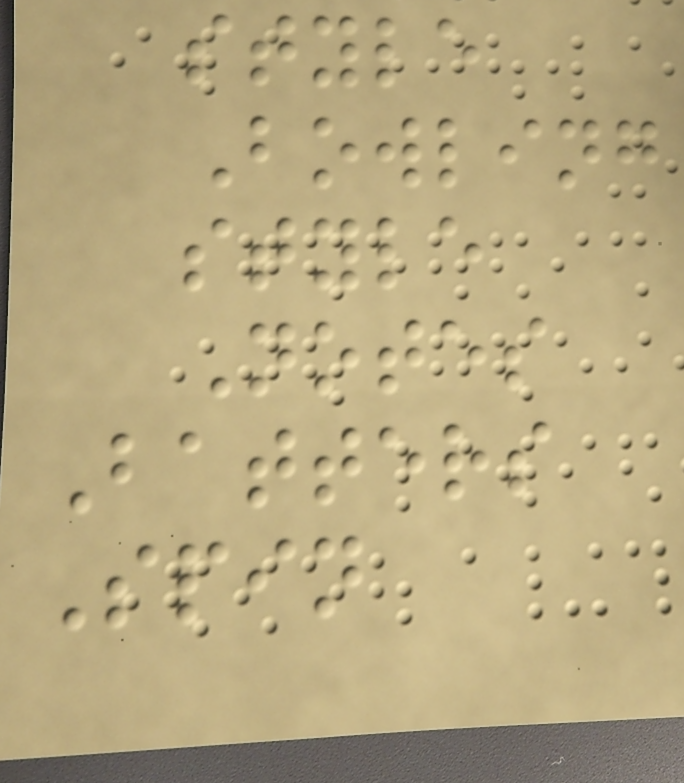style
Bowling
style
Notes
Batters
Spin
